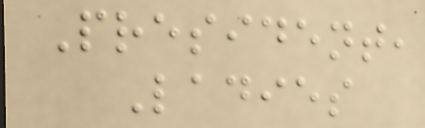President,
Ladies
